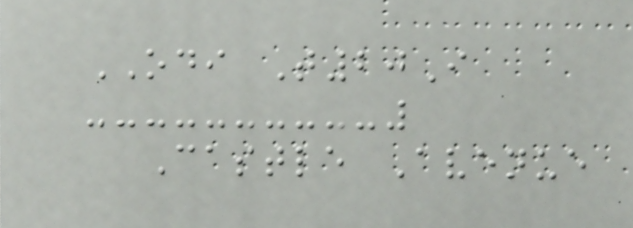ODI T20I
Castle Avenue
